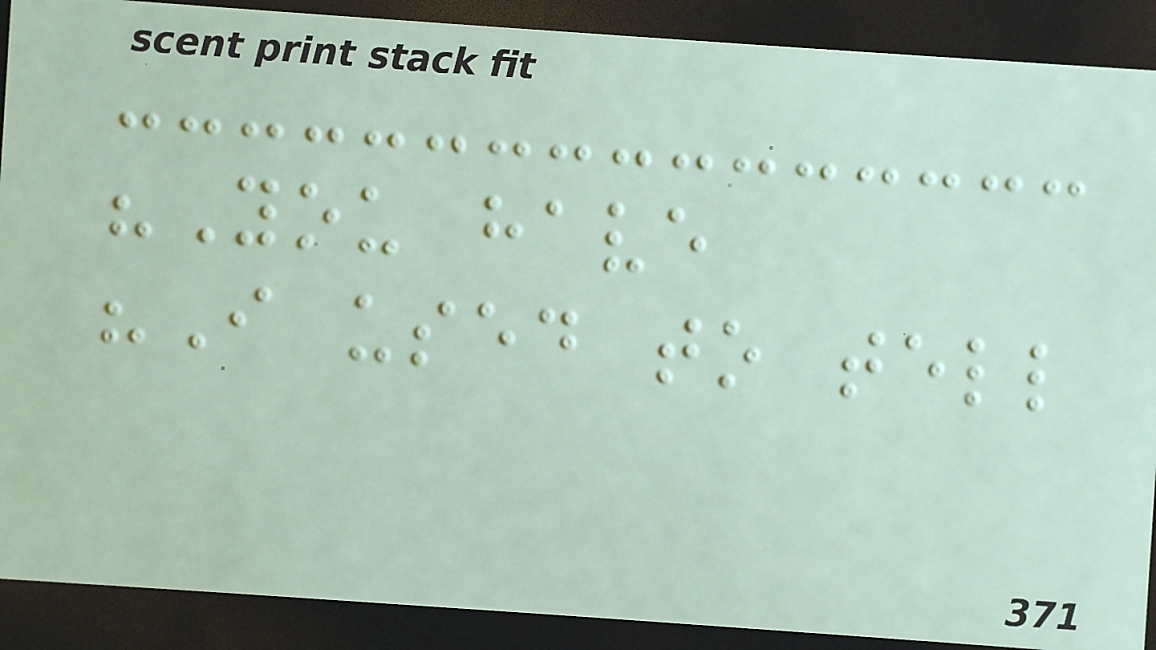"You have
"I used to tell
